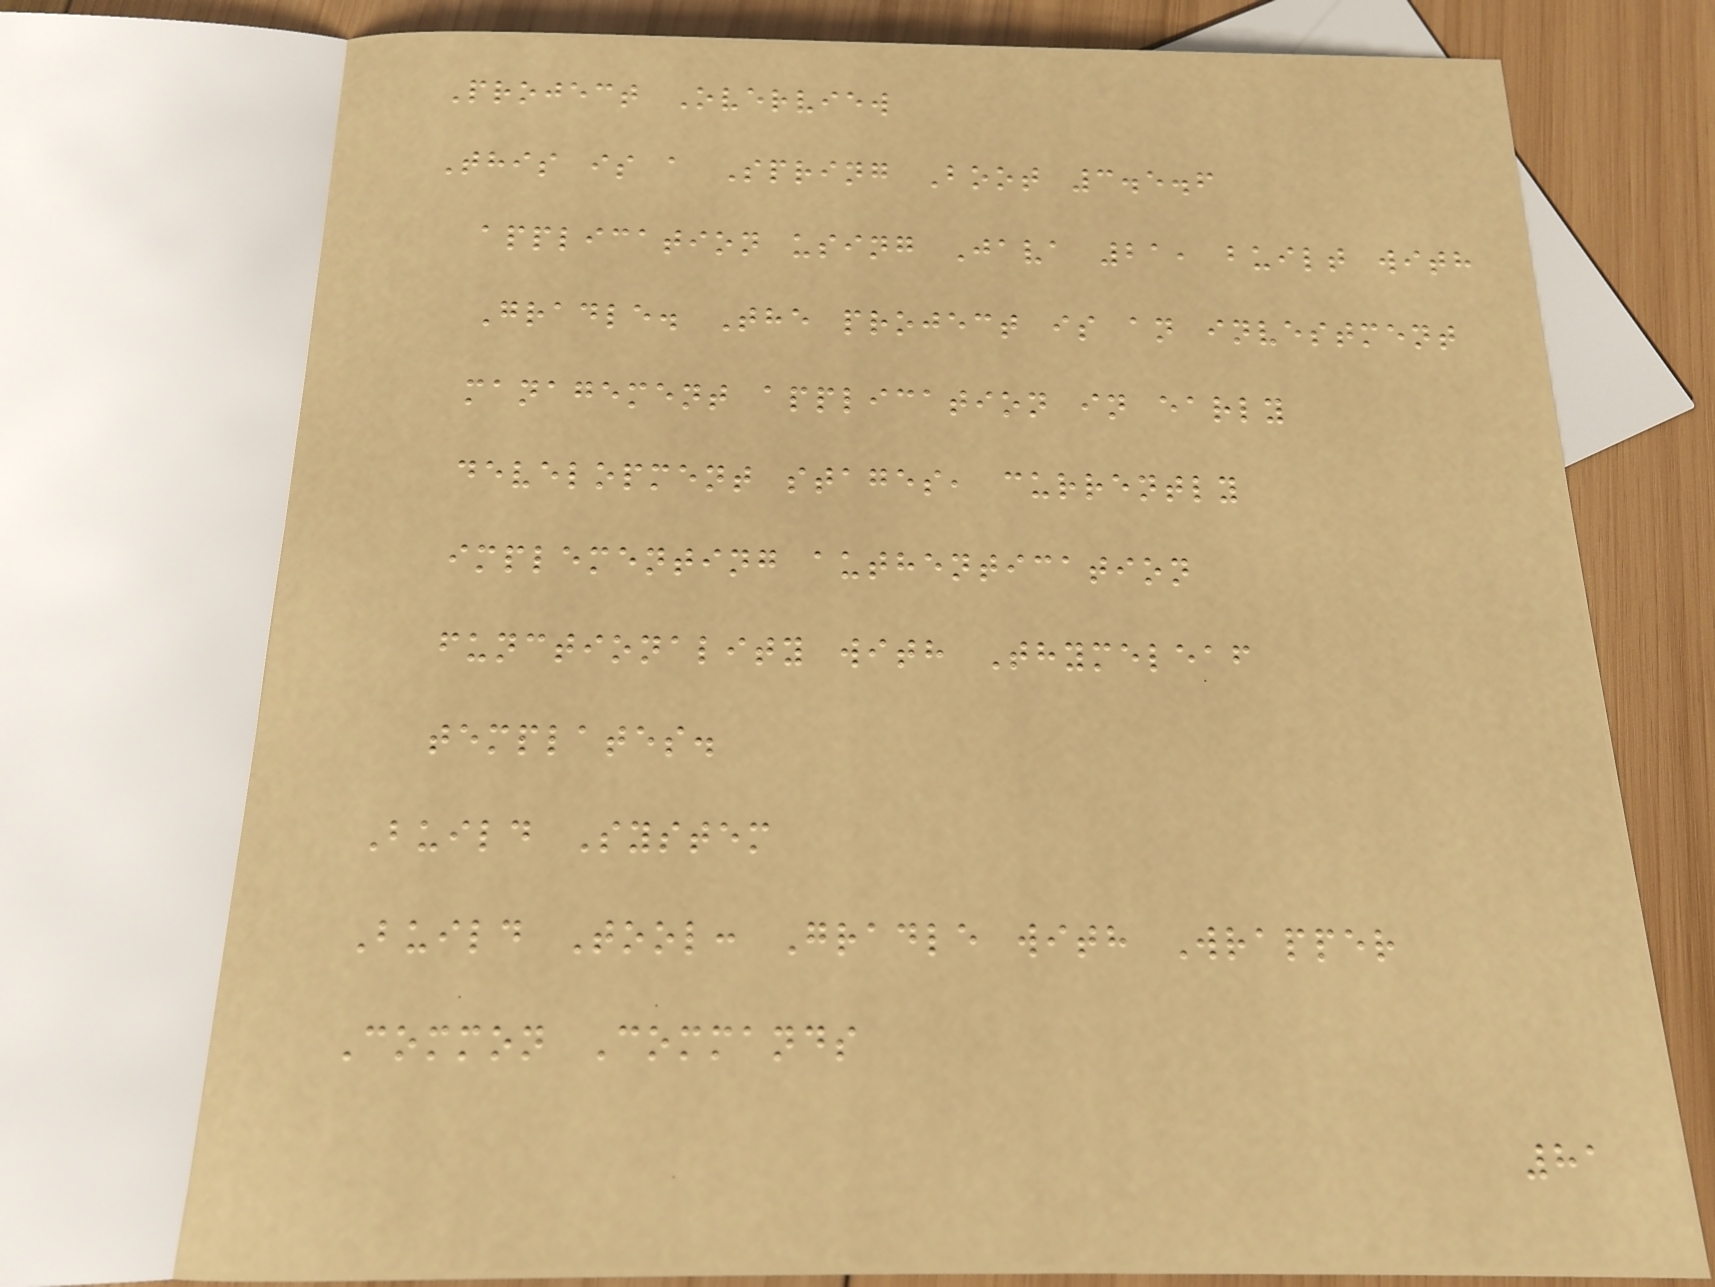Project Overview
This is a Spring Boot 3.5.6
application using Java 21, built with
Gradle. The project is an investment
management application in early
development stages, currently
implementing authentication
functionality with Thymeleaf
templates.
Build System
Build Tool: Gradle with Wrapper
Common Commands
81
